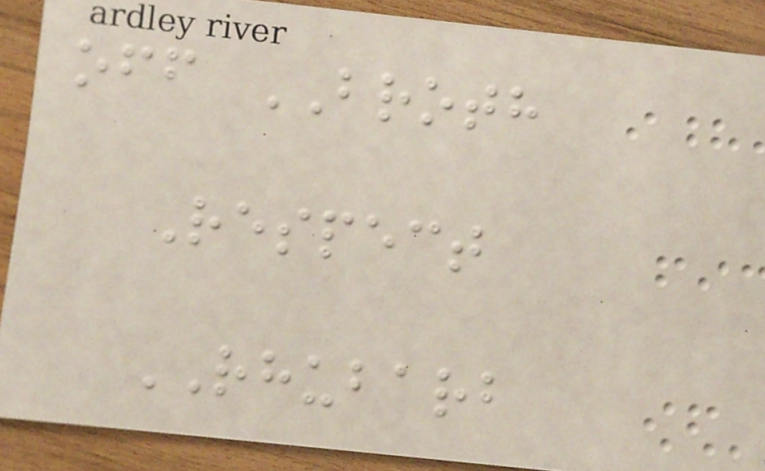off BROTH
Respect
RHUBARB
